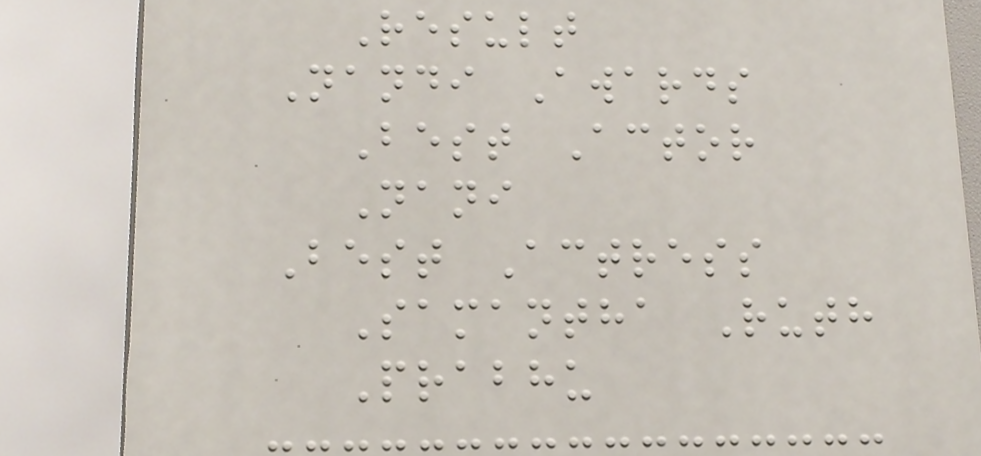Result
Nandi Awards
Best Actor
Nani
Best Actress
Samantha Ruth
Prabhu
